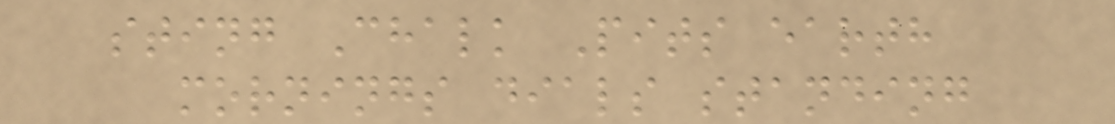sting Chalk Pits earth
mornings dials standing
